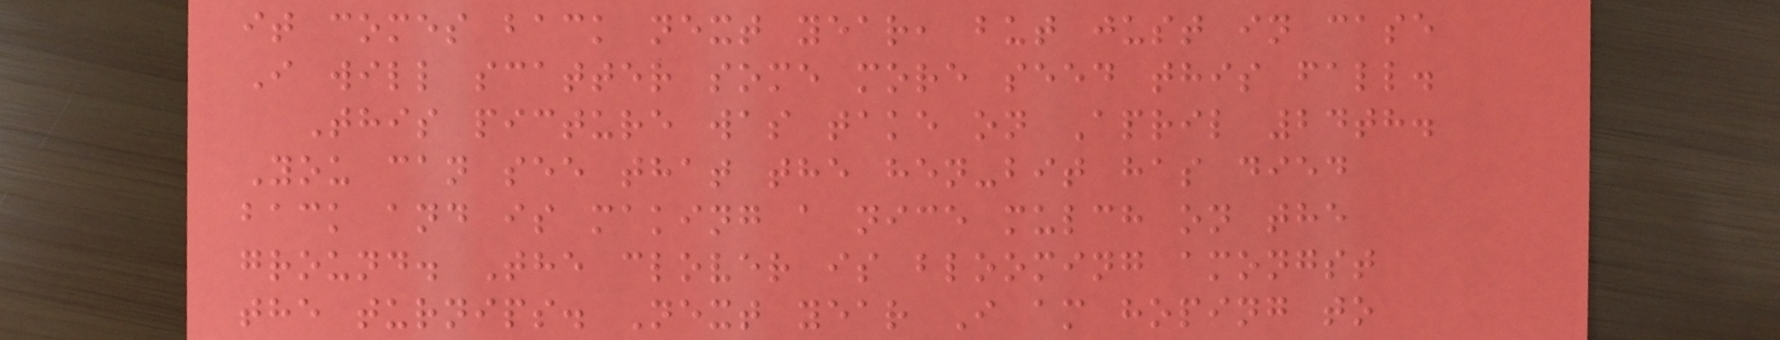it comes back next year, but just in case
I will scatter some more seed this fall.
This picture was take on April 24th.
You can see that the hen-bit has died
back and is making a nice mulch on the
ground. The clover is blooming amongst
the turnips. Next year I am hoping to
